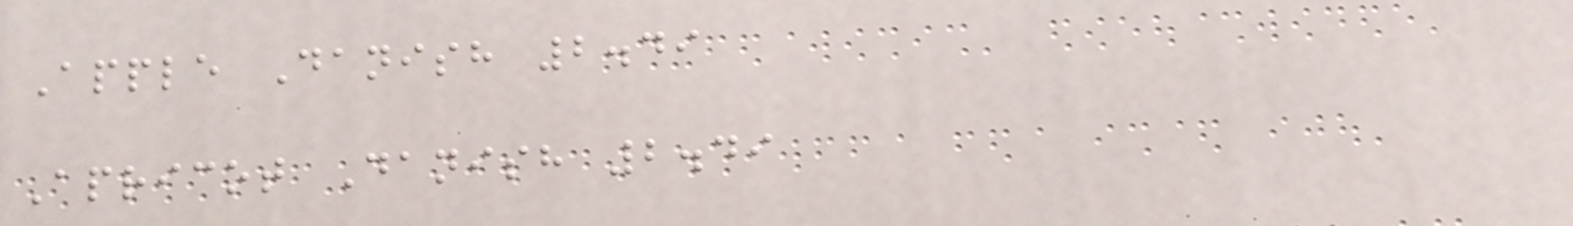Apple Danish 2.49
Apricot Danish 2.49
